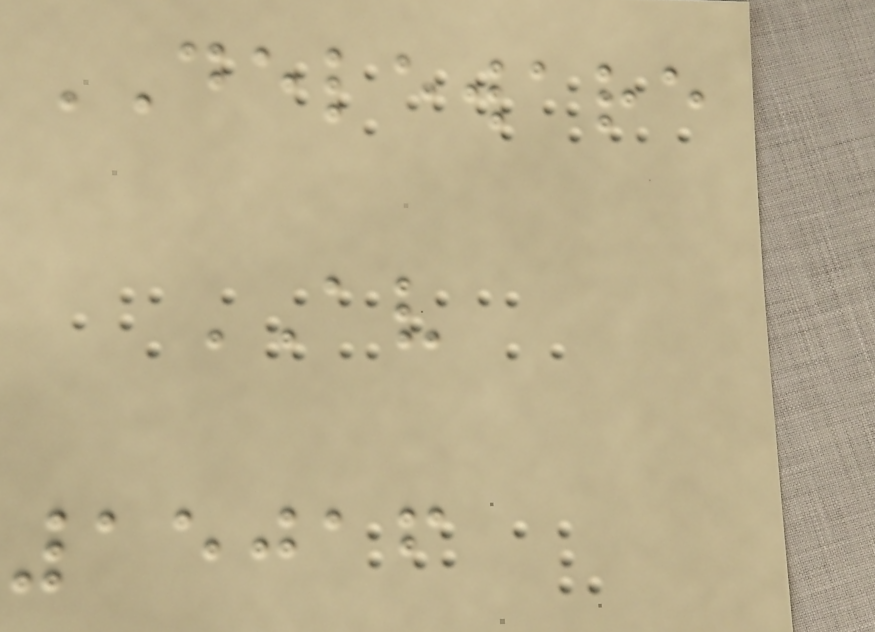DELEWARE
AV
15016
